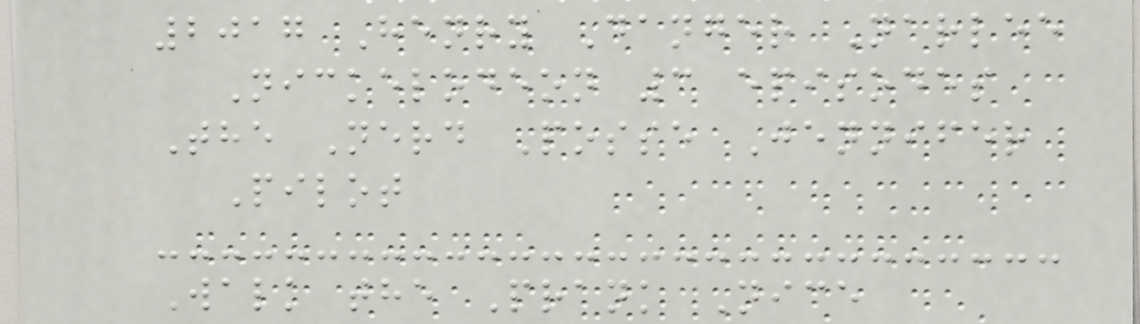2017 Henry Danger Narlee
Nickelodeon 3 episodes
The Nerd Posse Jennifer
Pilot
Walk the Prank Nice
